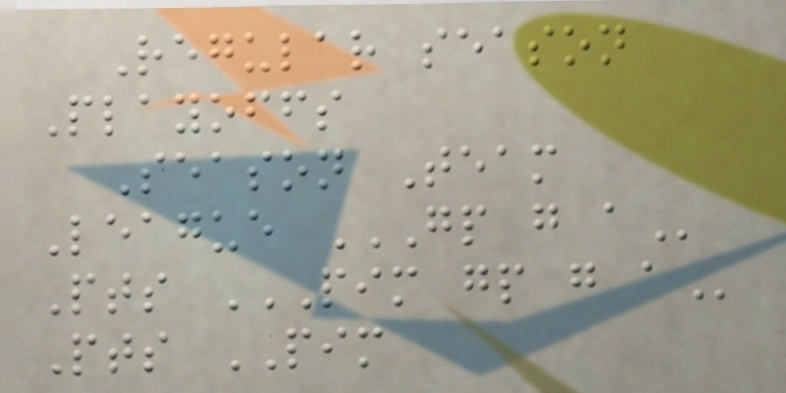Regular season
Playoffs
Season Team
League GP G A
Pts PIM GP G A
Pts PIM
